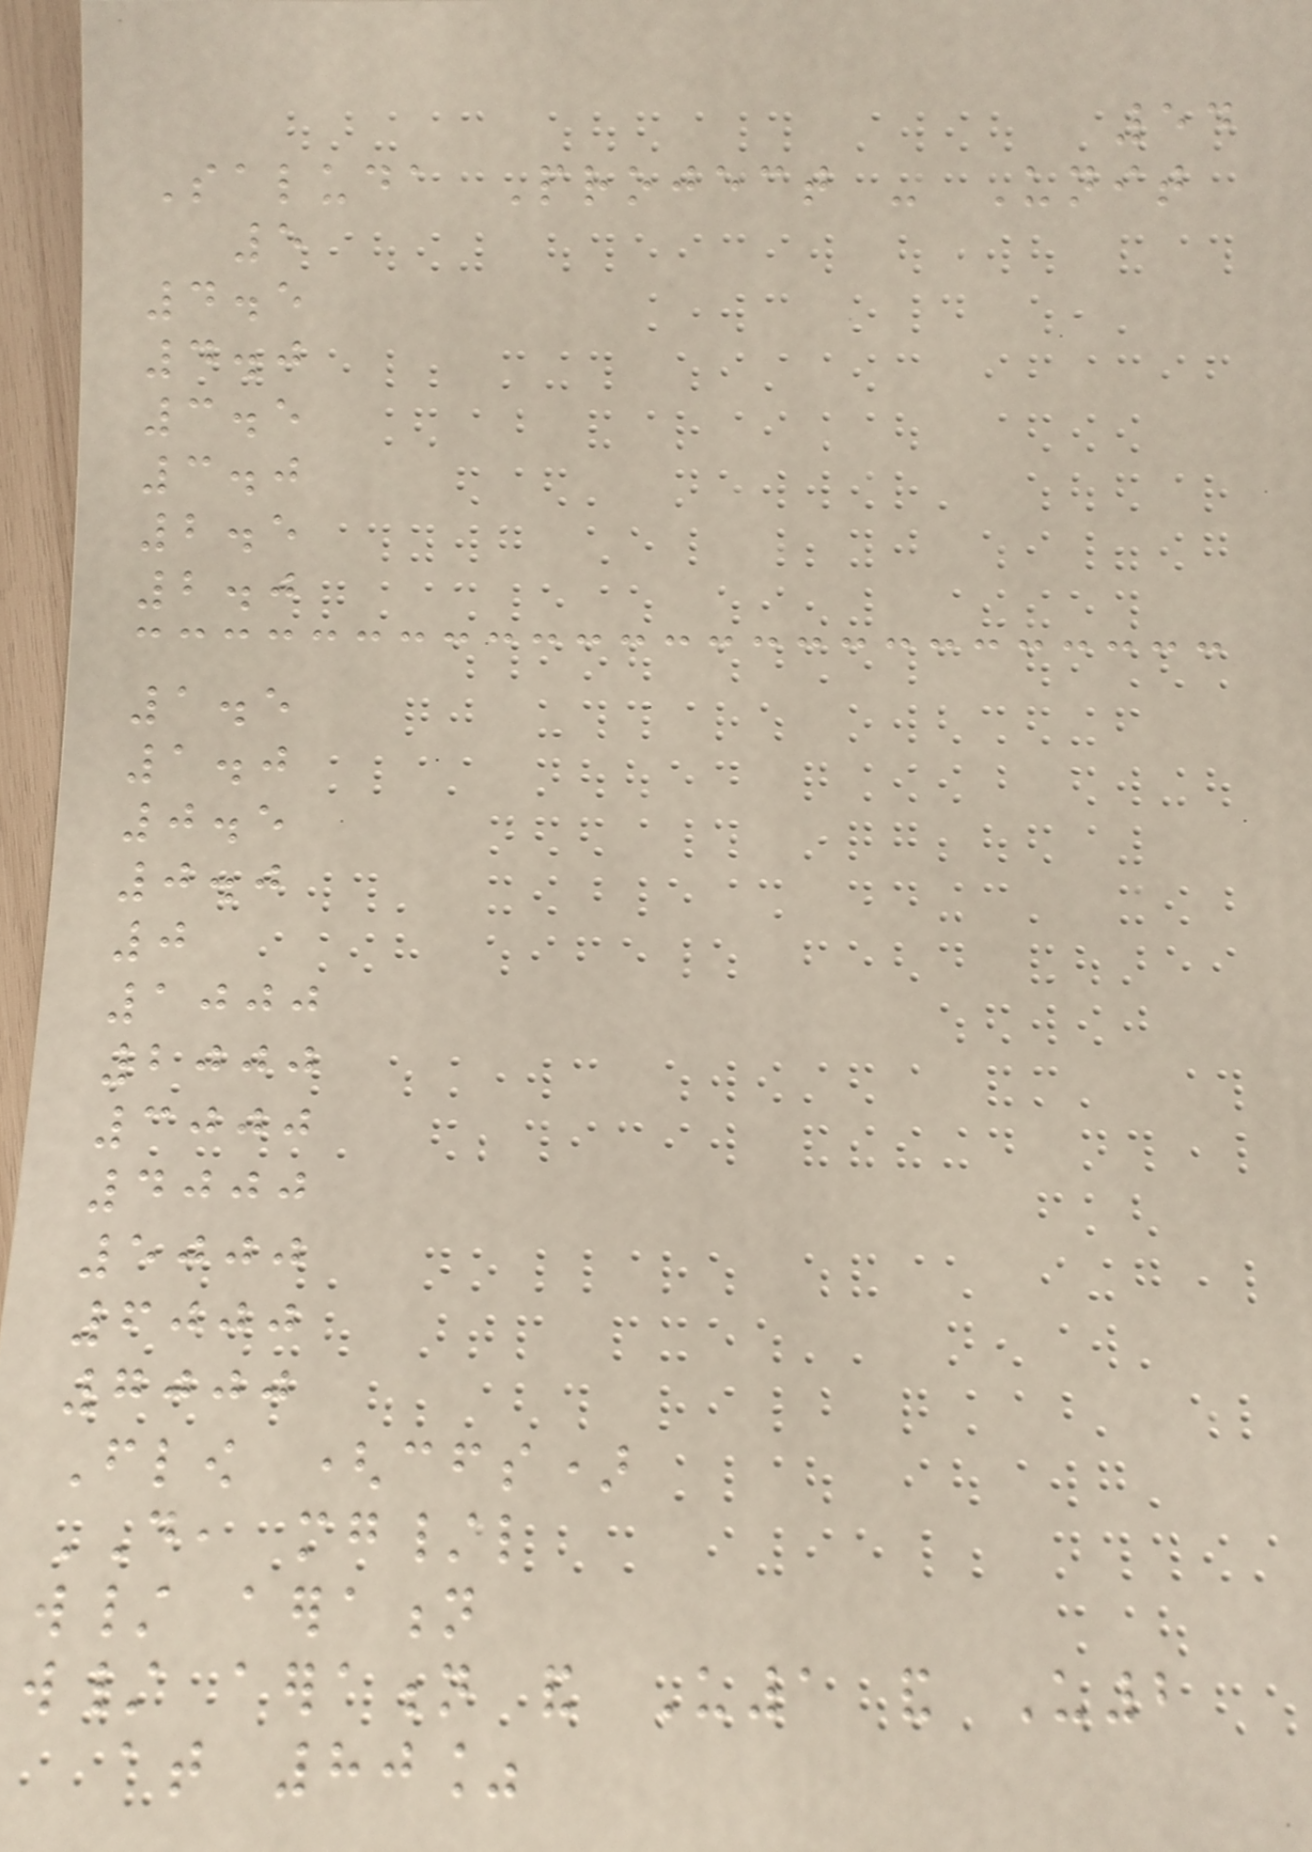54
Saluda Project - Unit
5
4.5
4.0
3.5
3.0
2.5
2.0
1.5
1.0
0.5
0.0
0
1000
2000
3000
4000
5000
6000
7000
Flow (cfs)
DO, mg/l
w/ aeration
w/ aeration and U1 and U2
at 80%
